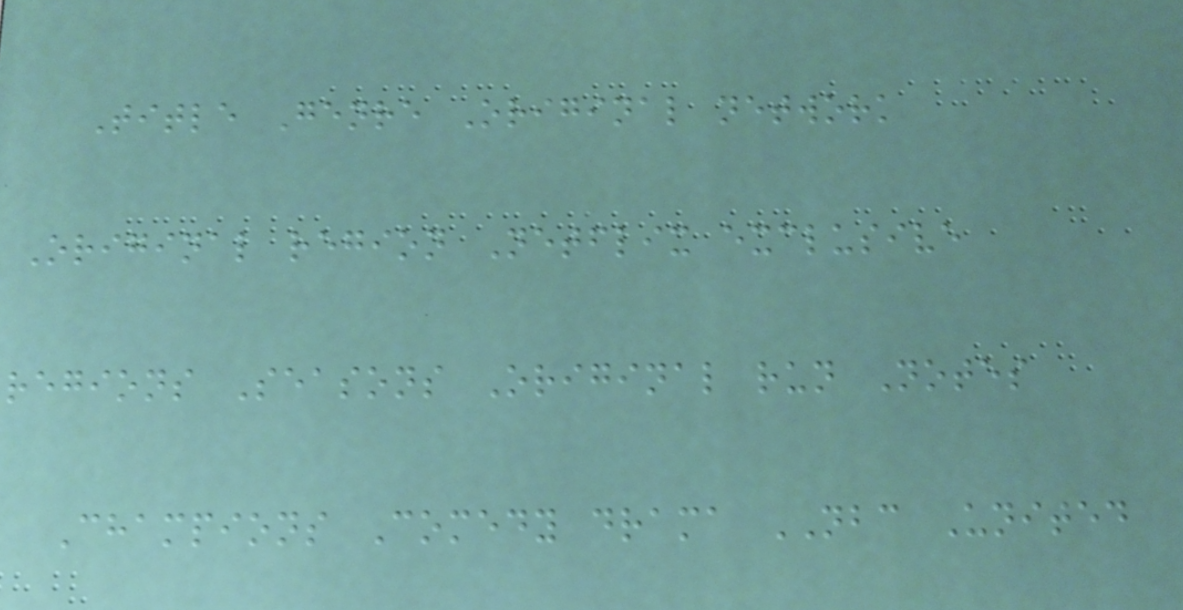Title Genre Original network
Original region Netflix exclusive
regions Seasons Original run Notes
Champions Comedy drama NBC United
